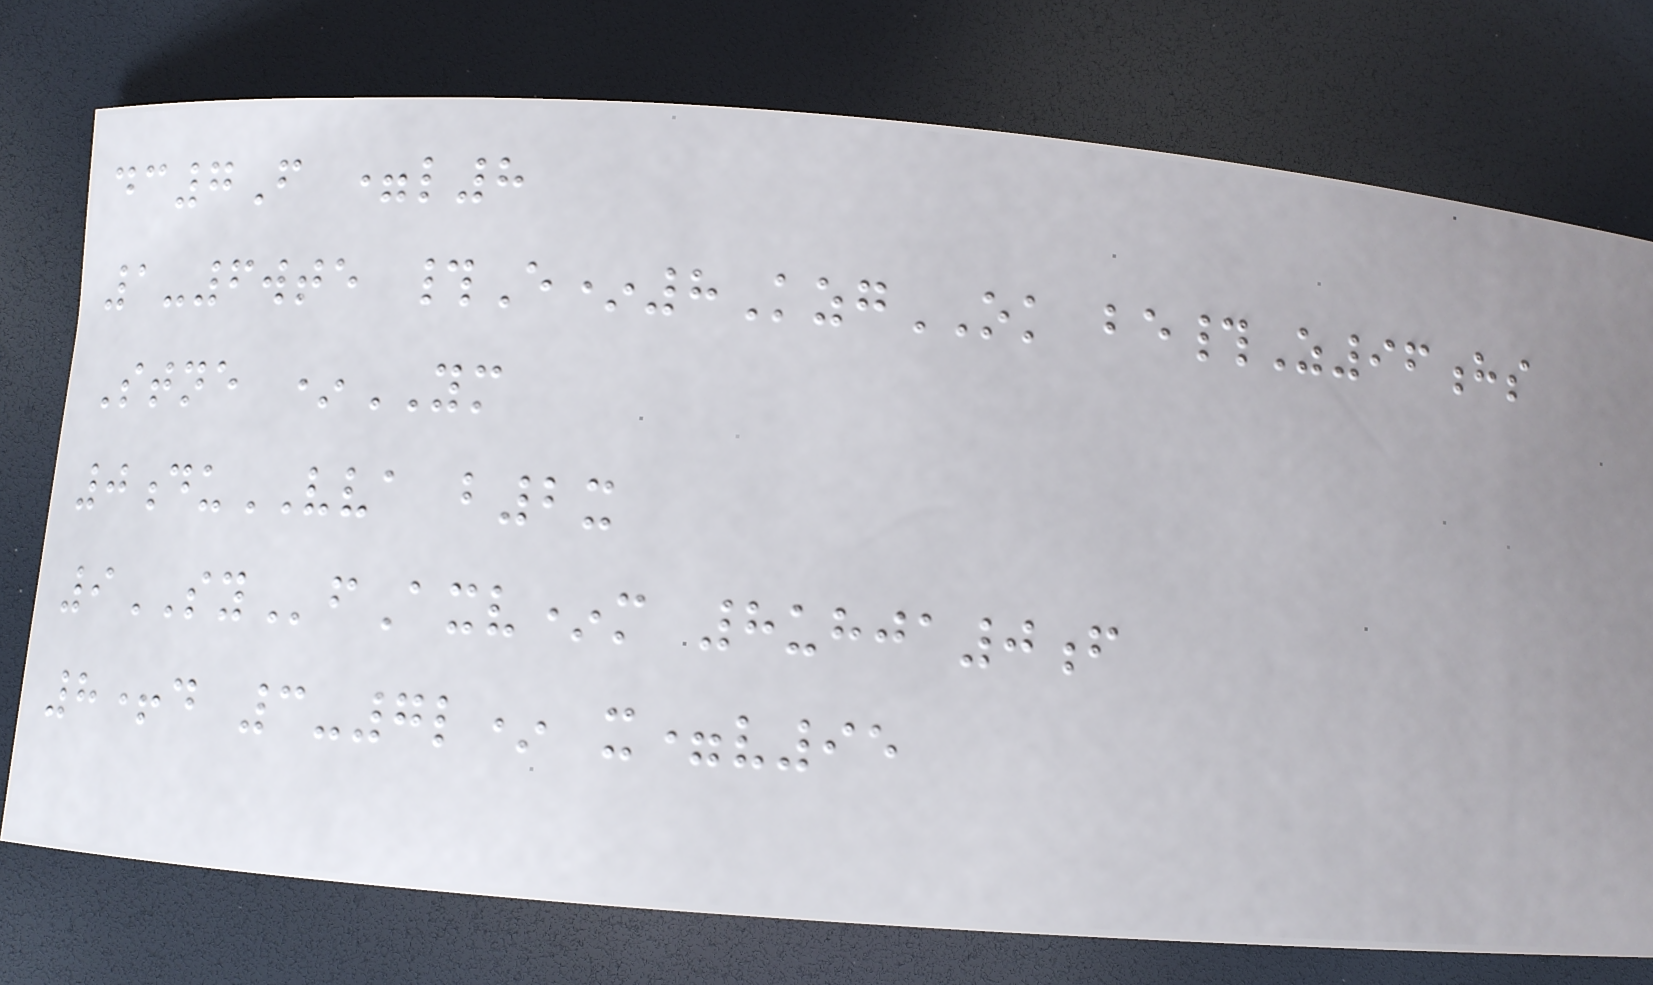dc7F =l8
1-6wte #E*8KzgOK be#Z96hs
Stne *YM
0duVVA b2x
9SYfAxv*m 8uhja0f
8+d 3-7l* x=v95
